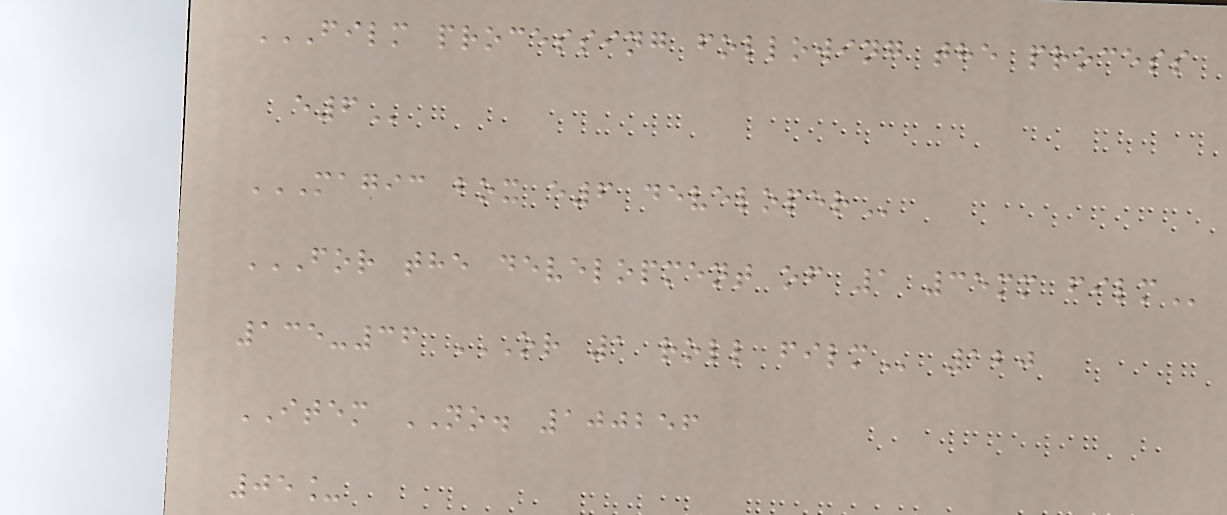FILM PROCESSING FOLLOWING THE PROCESS
E6
MAGIC BOX E6 DEVELOPER
FOR THE DEVELOPMENT OF 1 35MM FILM
135-36 OR 1 ROLL FILM 120
ITEM NO. 100256
05_
